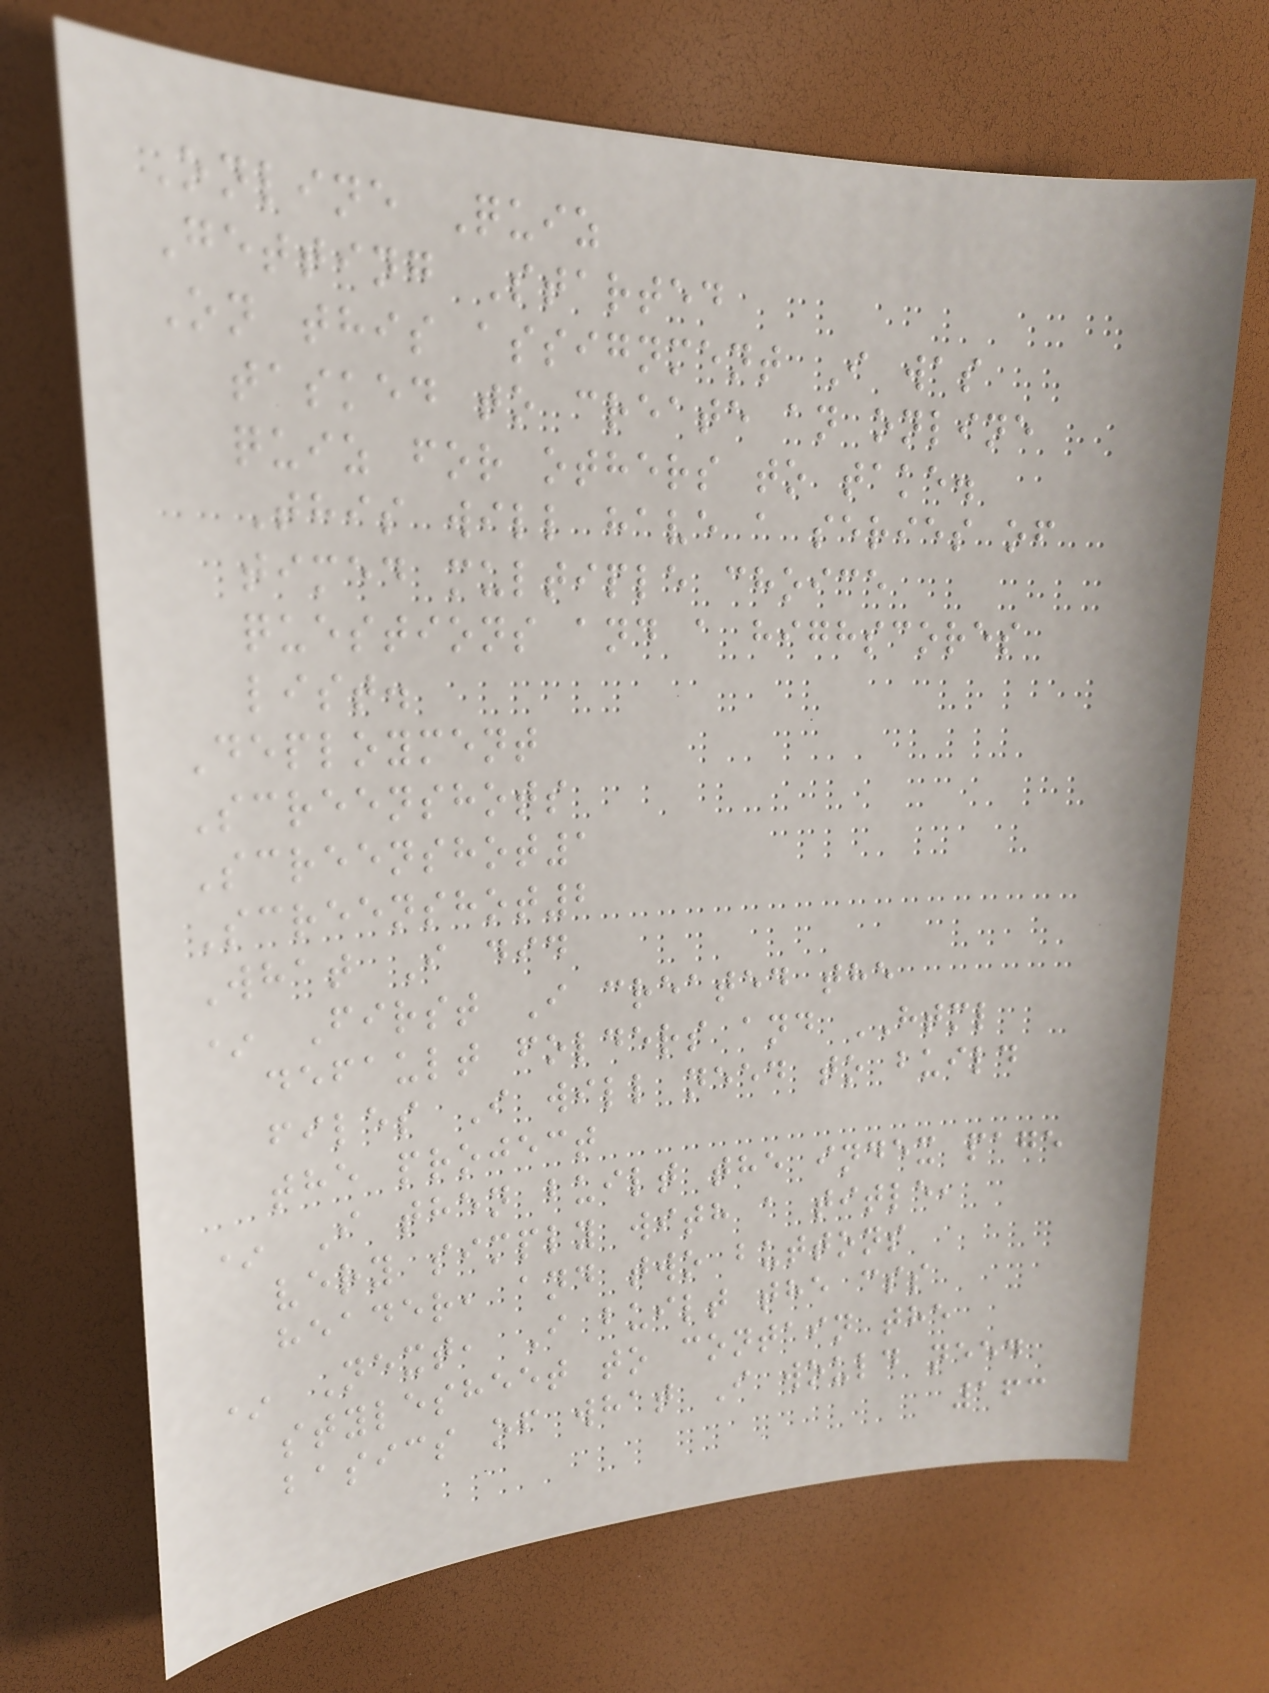Online Quiz
Getting Started
On this assignment I was
tasked to create an online
quiz for others to take.
This will have a series of
timed multiple choice
questions and a highscores
list.
Deployment
Screenshots
Screenshot1
Screenshot2
What I did
* First I created the
default folders and HTML
files I will need to build
the project
* I then built the index page
very simply with a title,
header, and two buttons
* Next, I built the css
stylesheet to contain the
basics of what I would need
163
